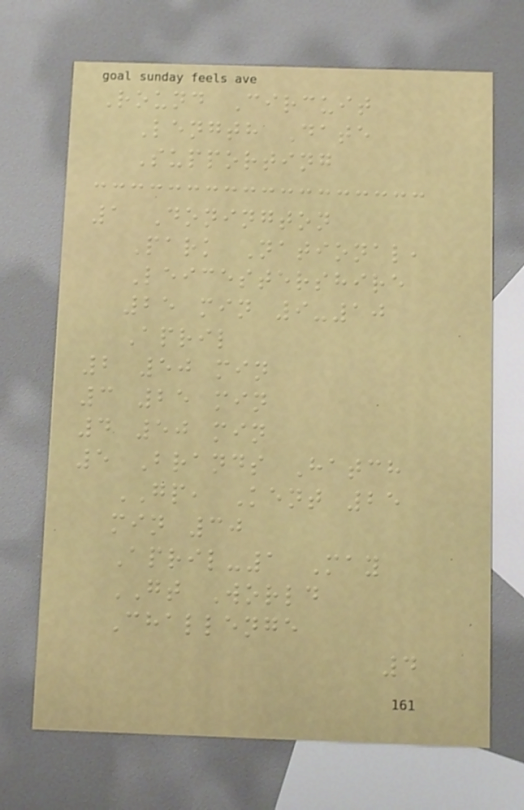Round Circuit
Length Date
Supporting
1 Donington
Park National,
Leicestershire
25 min 9-10
April
2 50 min
3 25 min
4 50 min
5 Brands Hatch
GP, Kent 25
min 30
April-1 May
GT World
Challenge
4
